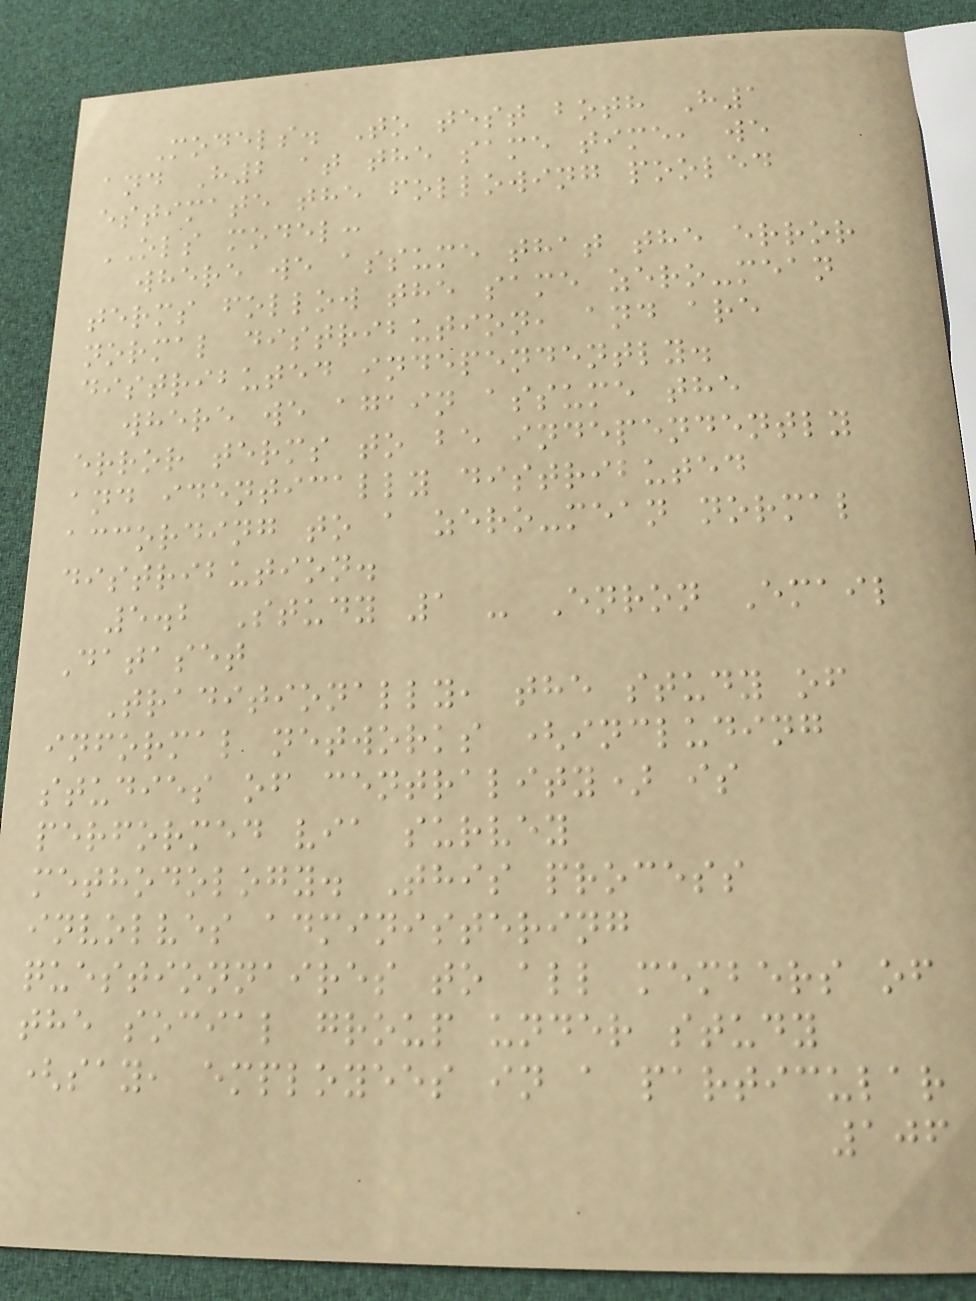Models. To test both H1
and H2 at the same time, we
estimate the following pooled
OLS model:
where we assume that the error
terms follow the same zero-mean
normal distribution, and are
distributed independently.
where we again assume the
error terms to be independently
and identically distributed
according to a zero-mean normal
distribution.
5.2 Study 1 - Enron Email
Dataset
Traditionally, the study of
informal networks (including
studies of centrality) is
performed via survey
methodology. This process
involves administering
questionnaires to all members of
the social group under study
(say, employees in a particular
106
